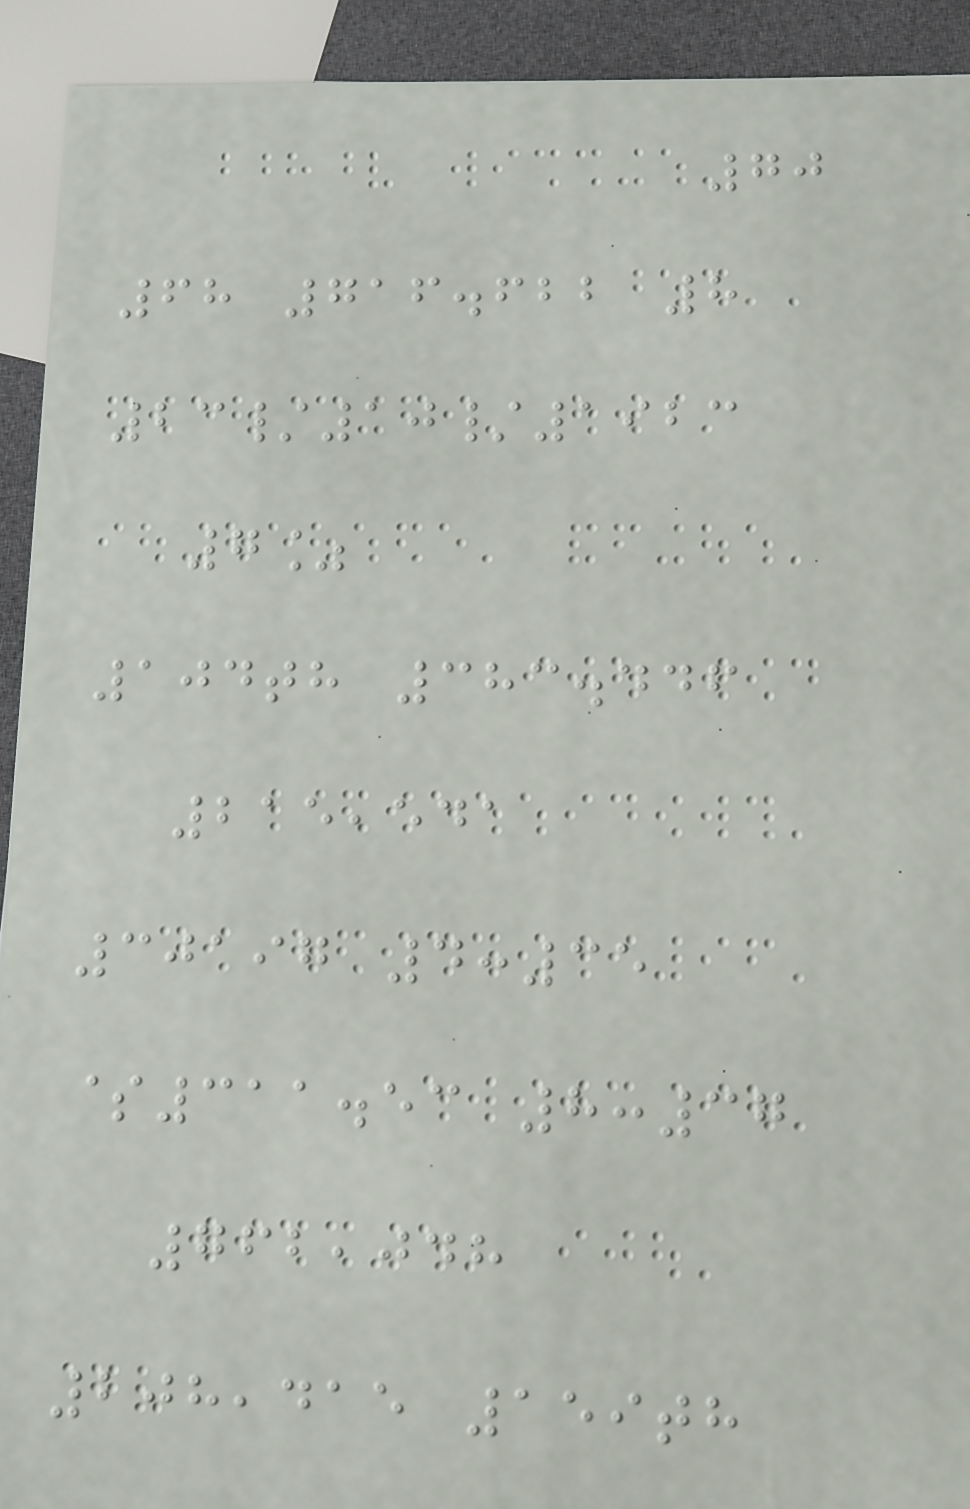70
68 716.622 8
23/10/1923
7%
104th 383.446
215,541
30197 4:35
$311.53 8:37
762,048
208,415 159th
